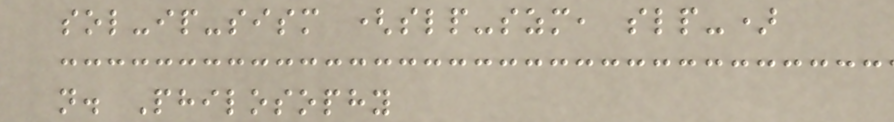sol-ip-sism (slp-szm, slp-)
n. Philosophy
